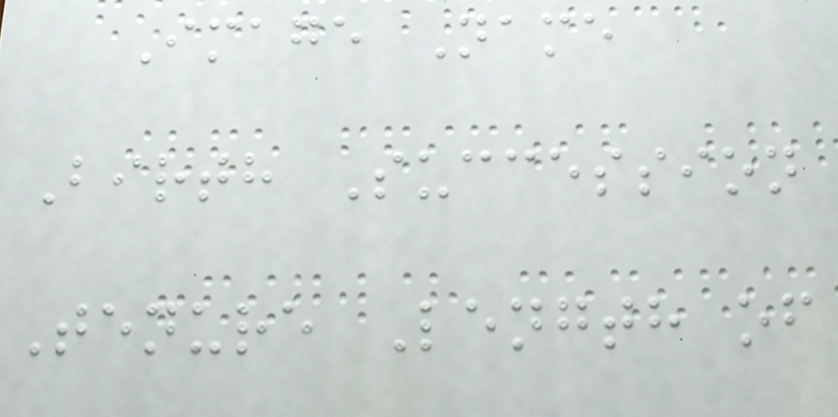Image Name
Birth Succession
Tenure Length of
